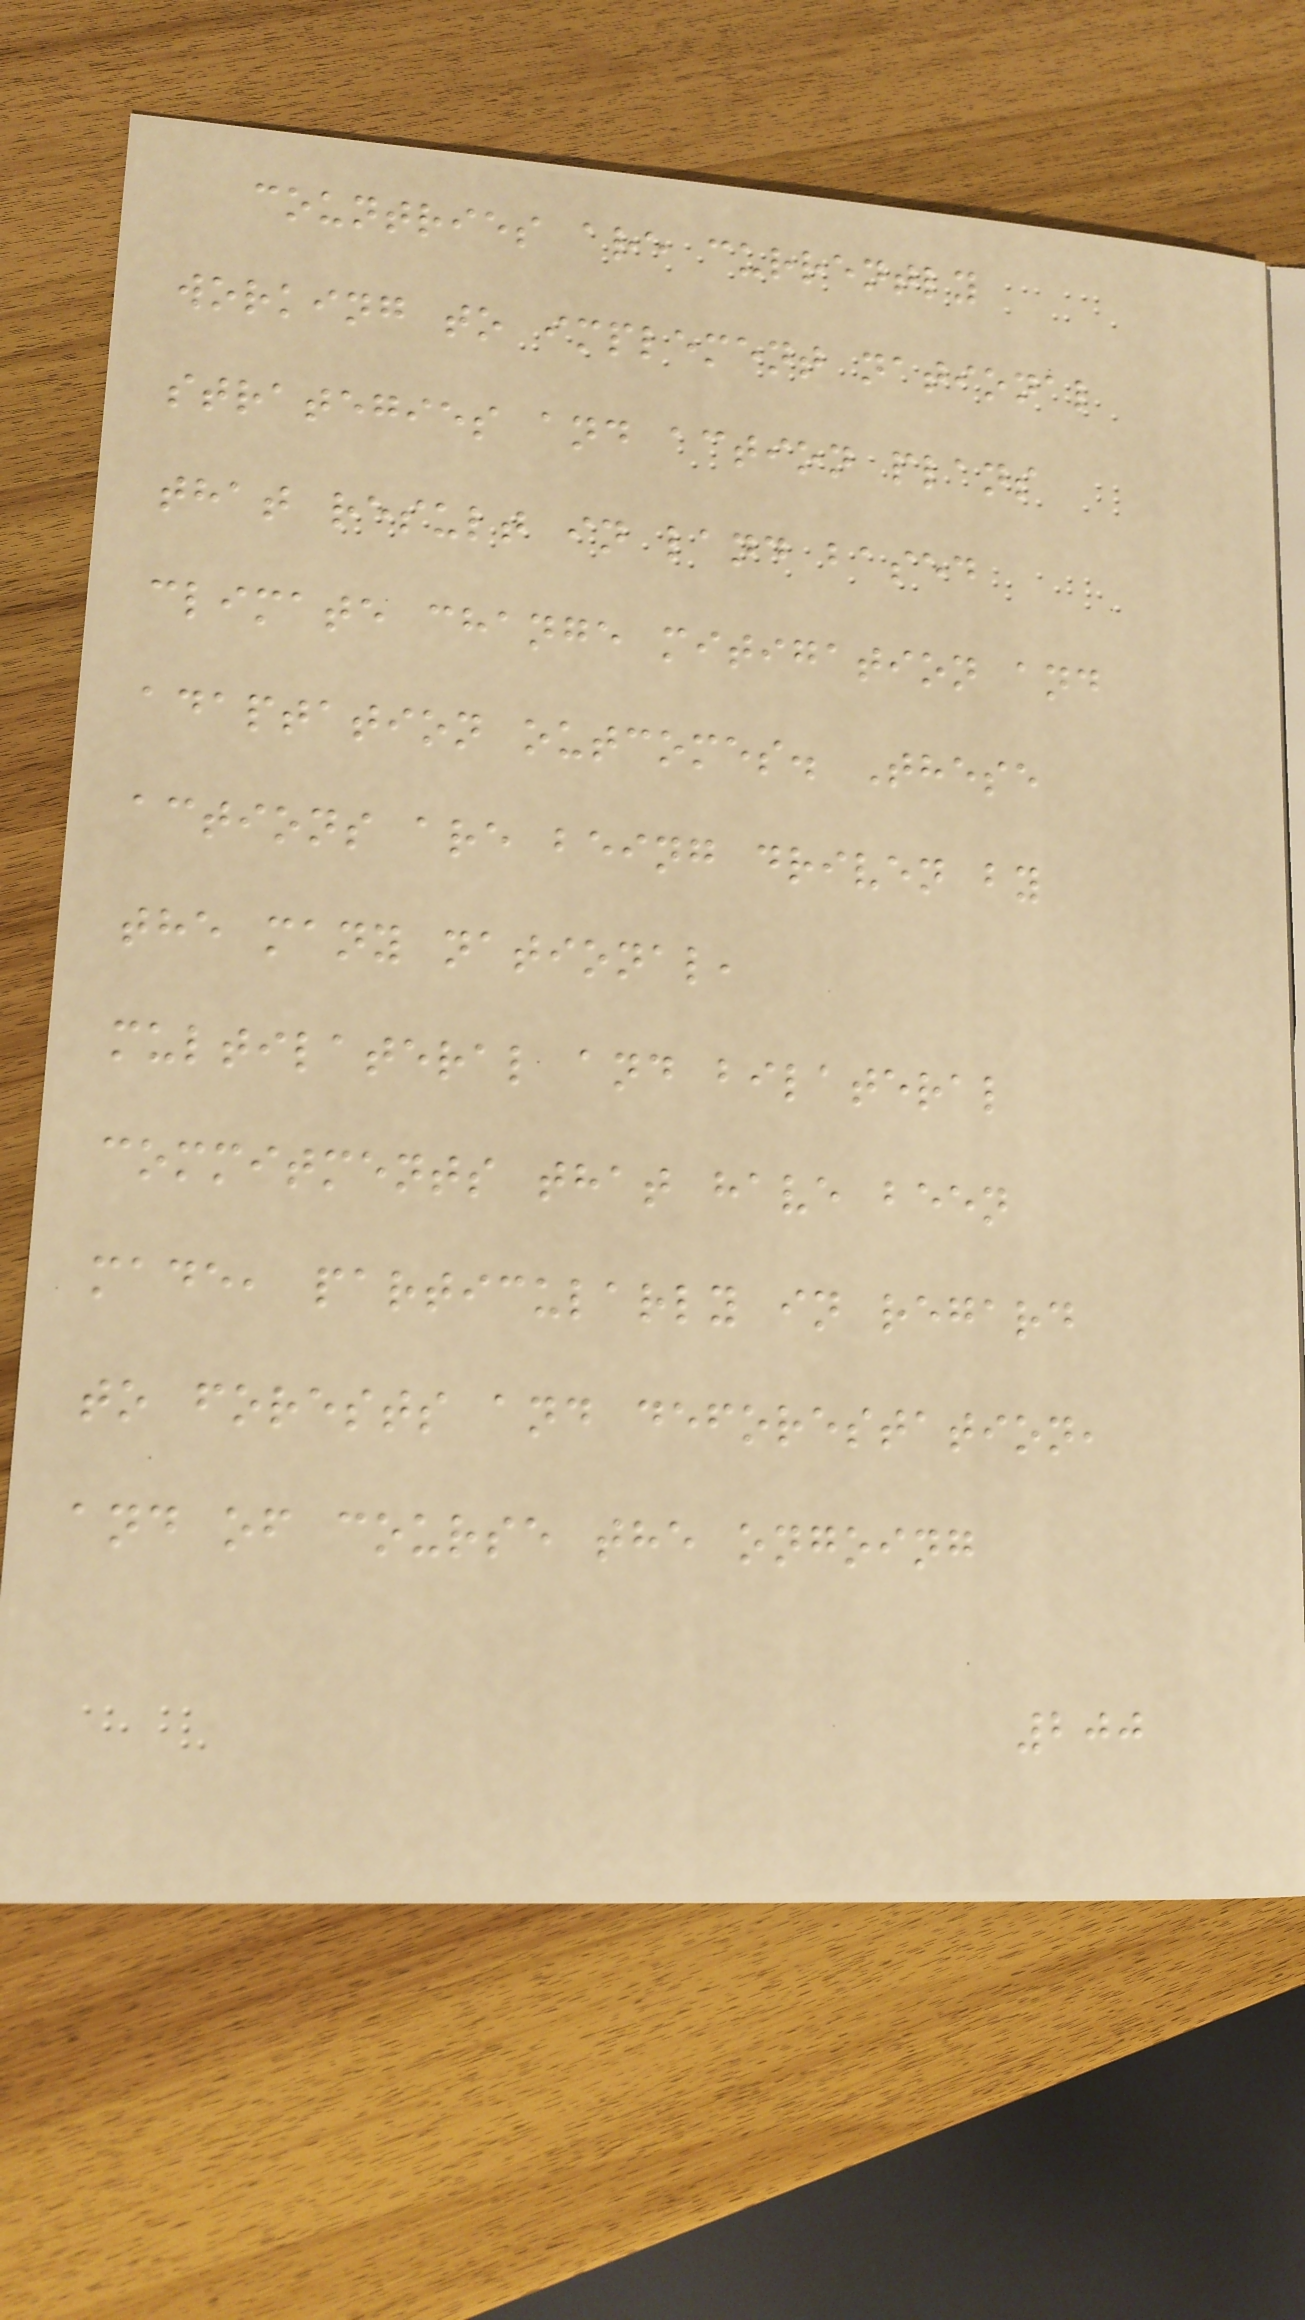countries are currently
working to implement national
strategies and action plans
that result in land based
climate change mitigation and
adaptation outcomes. These
actions are being driven by
the many national,
multilateral and bilateral
commitments that have been
made, particularly in regard
to forests and deforestation,
and of course the ongoing
200
